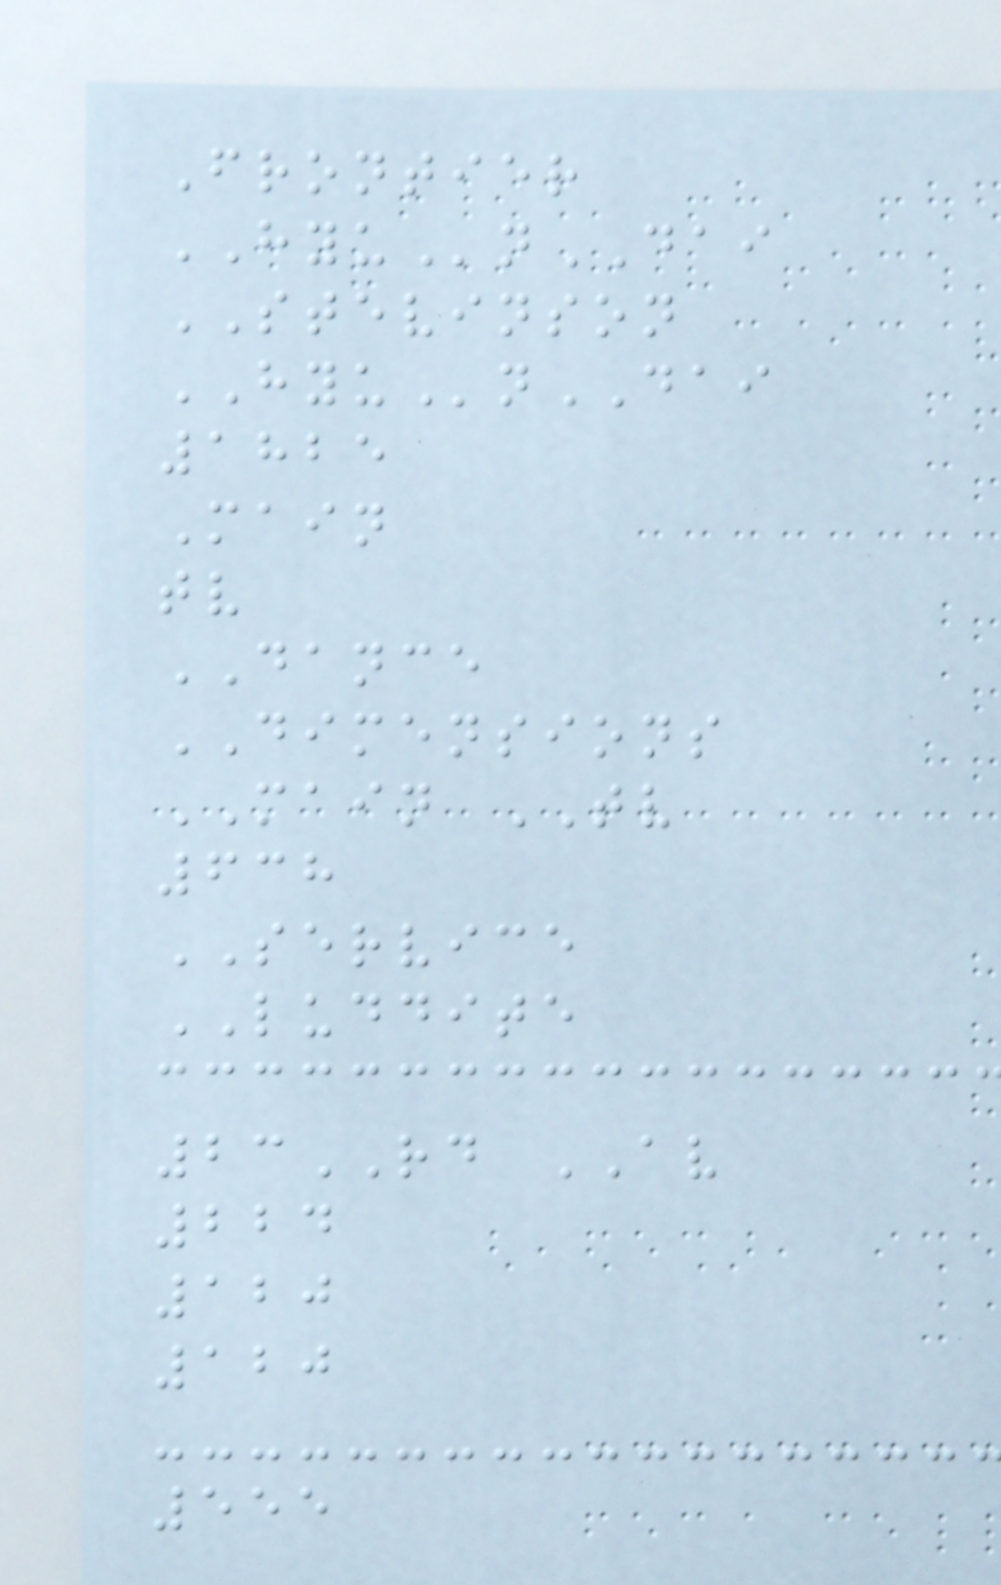Frontier
HYUnDAI
STEVINSON
HYUnDAI
1825
Main
tv
DANCE
DIMENSIONS
MAIN TV
638
SERVICE
LUDDITE
23RD AV
224
120
120
555
